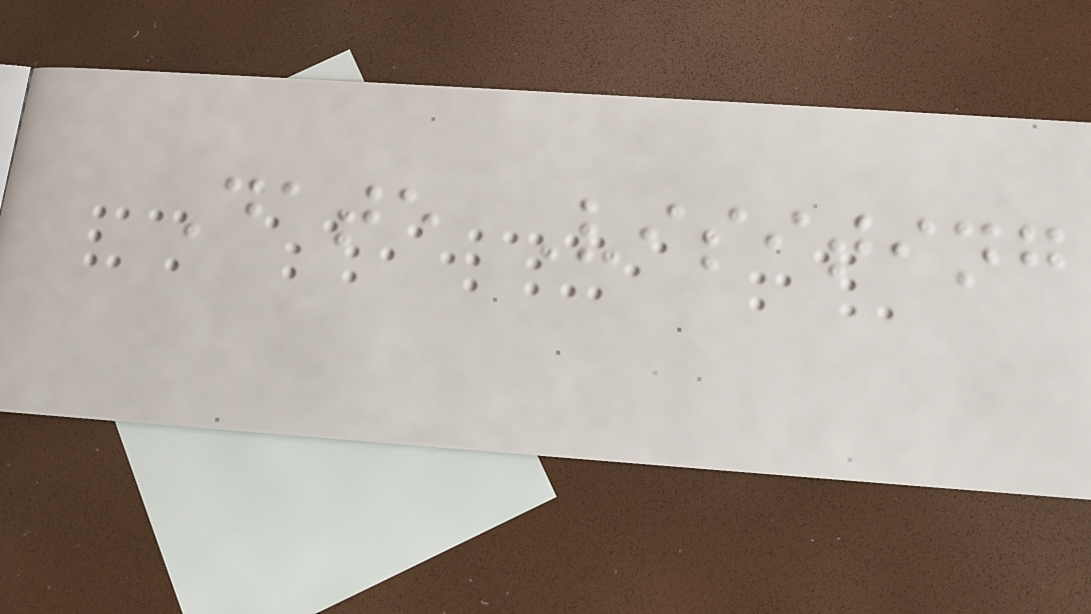Date Visiting
